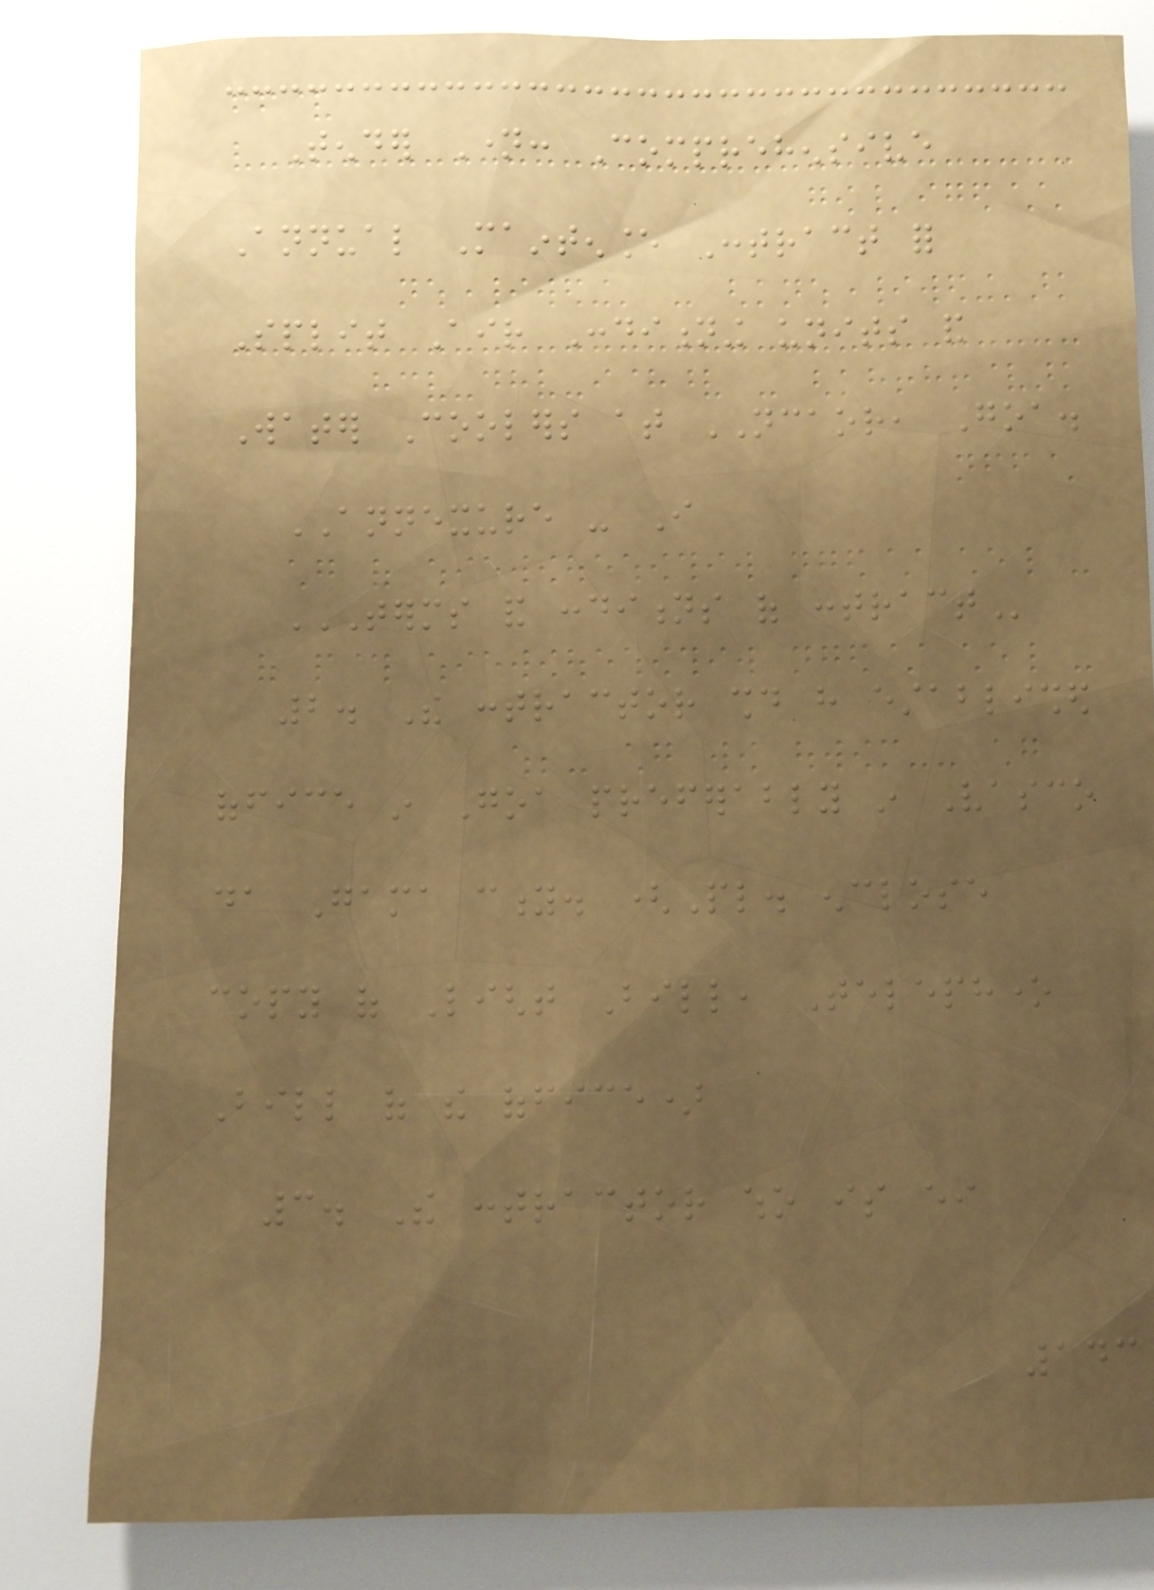Tender Name: Comprehensive
Annual Maintenance Contract for
Split Air Conditioning units and
Water Coolers at NCAOR, Goa.
ANNEXURE - I
TERMS AND CONDITIONS OF CONTRACT
2. The contractor should have established
office in Goa preferably in Vasco
da Gama city. (Pl. enclose
copy of Light Bill, Telephone
Bill of the office)
3. The contractor who is either
143
